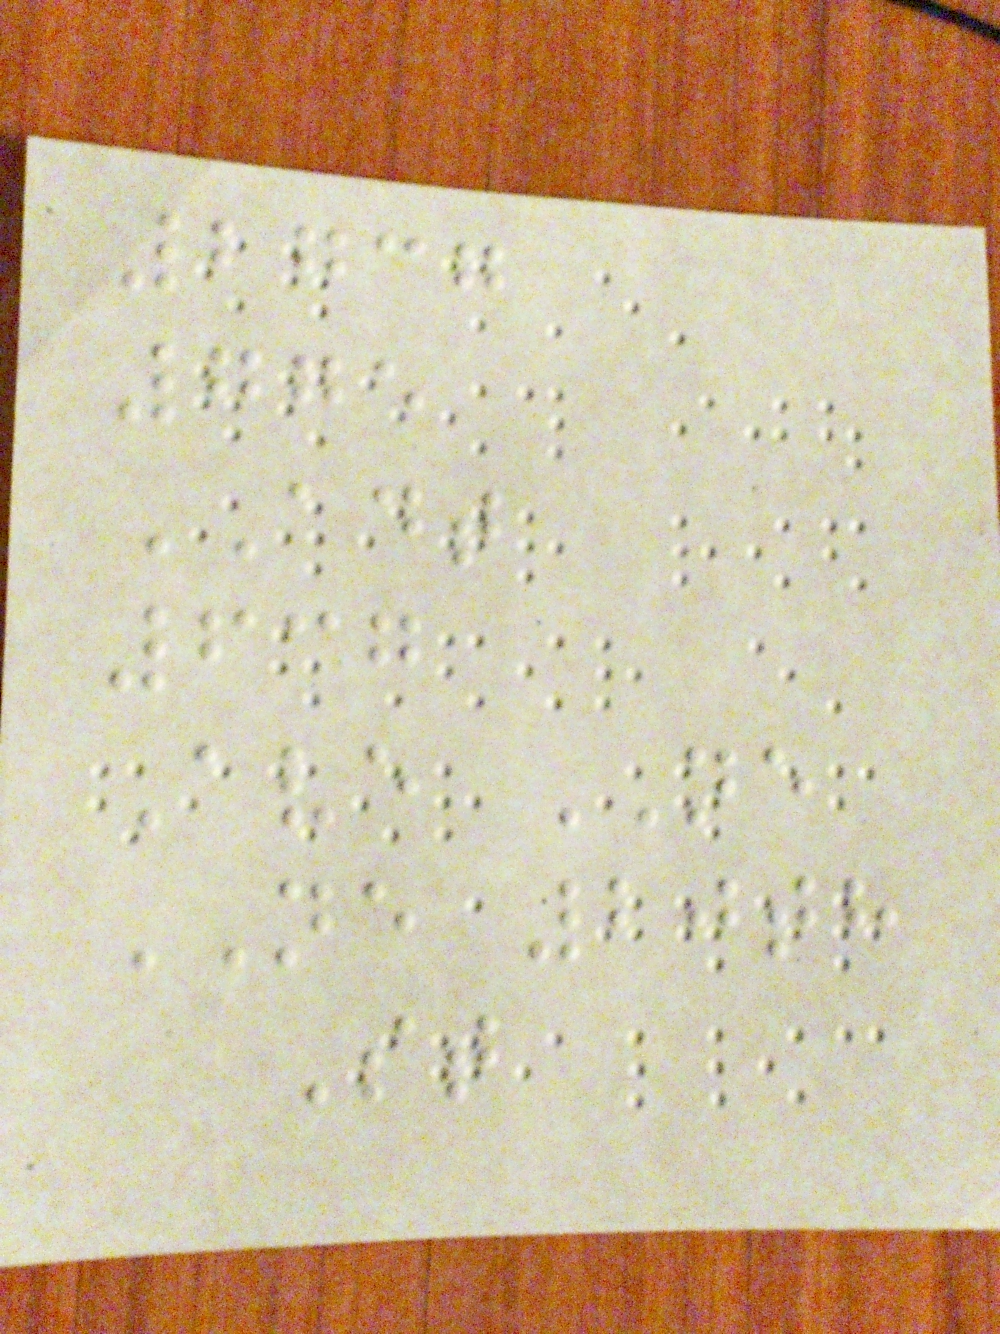2737
775
ADT
637
Ave NE
NE 20th
St
